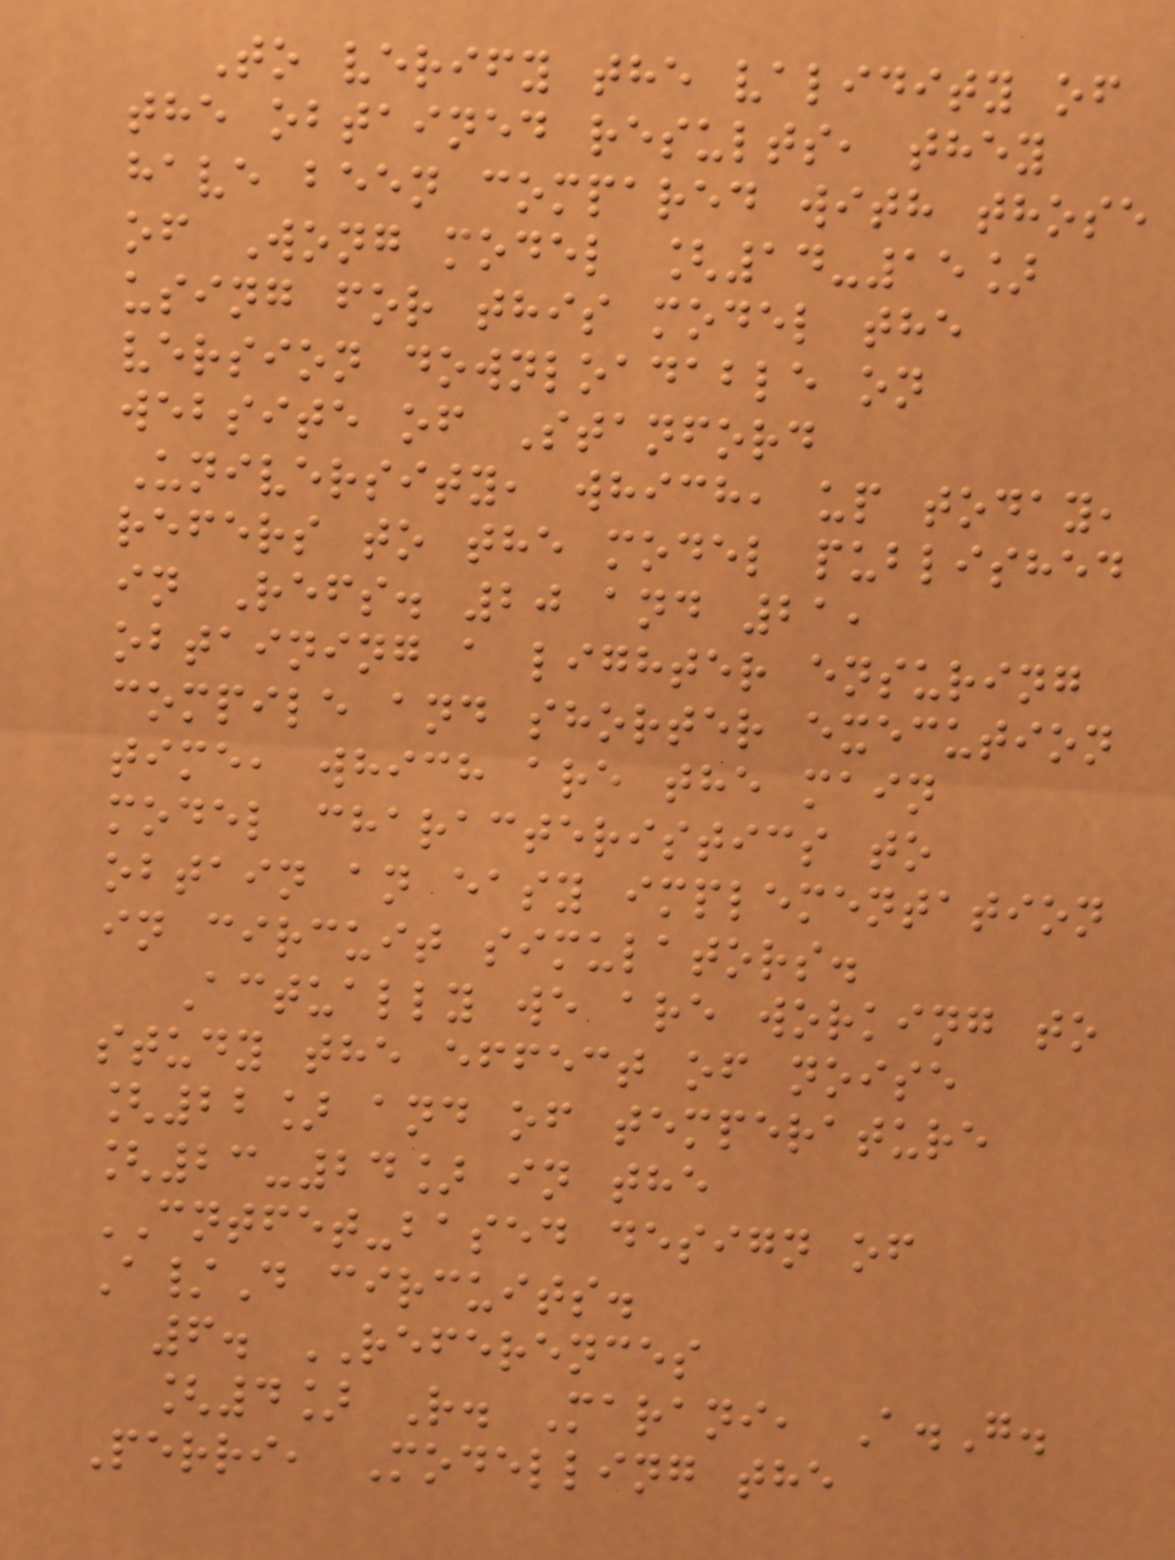To verify the validity of
the obtained results, they
have been compared with those
of Wong model [14-15]
using for this model the
version downloadable on
website of Stanford
University, which, up today,
refers to the model published
in Refs. 20 and 21,
obtaining a lighter ensuring
compile and shorter execution
time, which are the main
model characteristics to
obtain an easy implementation
in circuit simulators.
Actually we are working to
study the effect of noise
[22] and of temperature
[23-24] in the
CNTFET-based design of
A/D circuits.
6. REFERENCES
[4] R. Marani, A.G.
Perri, Modelling the
